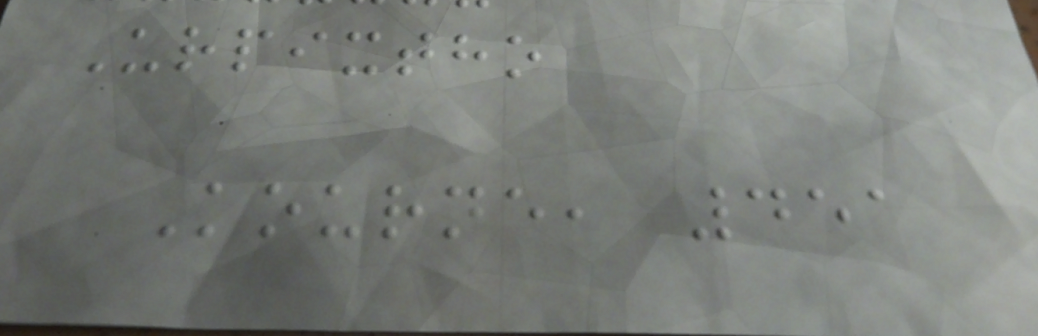Urpixtho
Kourne, 451
